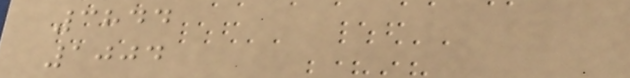3844
1004
